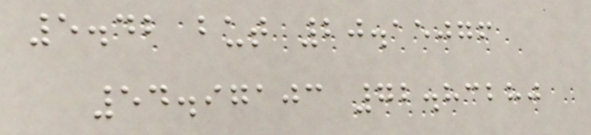5.42 but 20.15076
54.97103 72.83280
